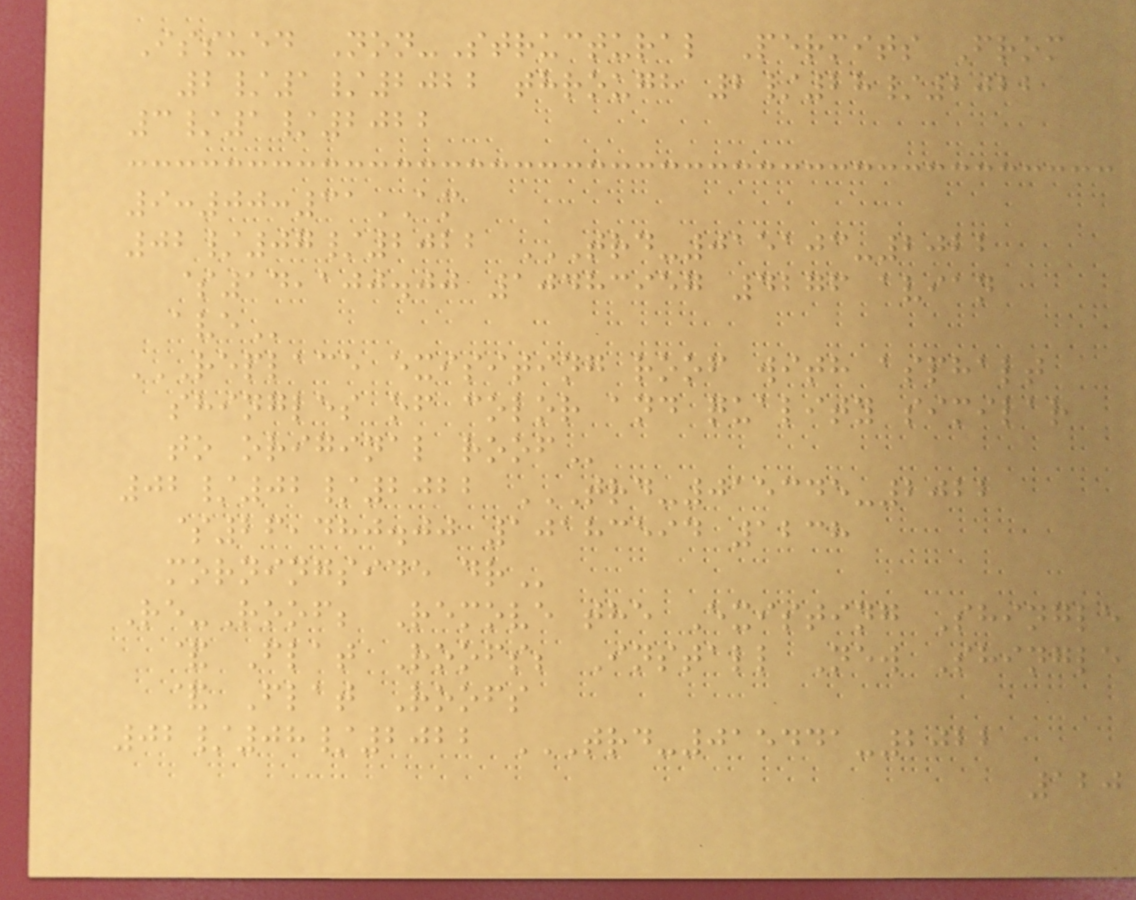Issued Non-Structural Permits From
2/1/2022 through 2/28/2022
3/1/2022
9:00:31AM
02/07/2022 TRD-015103-2022
$14,100.00 10483957 4276 AVIAN
AVE
REPLACE EXISITING ROOF WITH ASPHALT
SHINGLES OF COLOR AND QUALITY SIMILAR
TO ORIGINAL ROOF
02/02/2022 TRD-015345-2022
$26,480.00 10183594 1238
MORNINGSIDE DR
Re-Roof; Remove the Existing Shingle
& Flat Roofs; Install New Shingle
& Flat Roofs
02/08/2022 TRD-015441-2022
120
